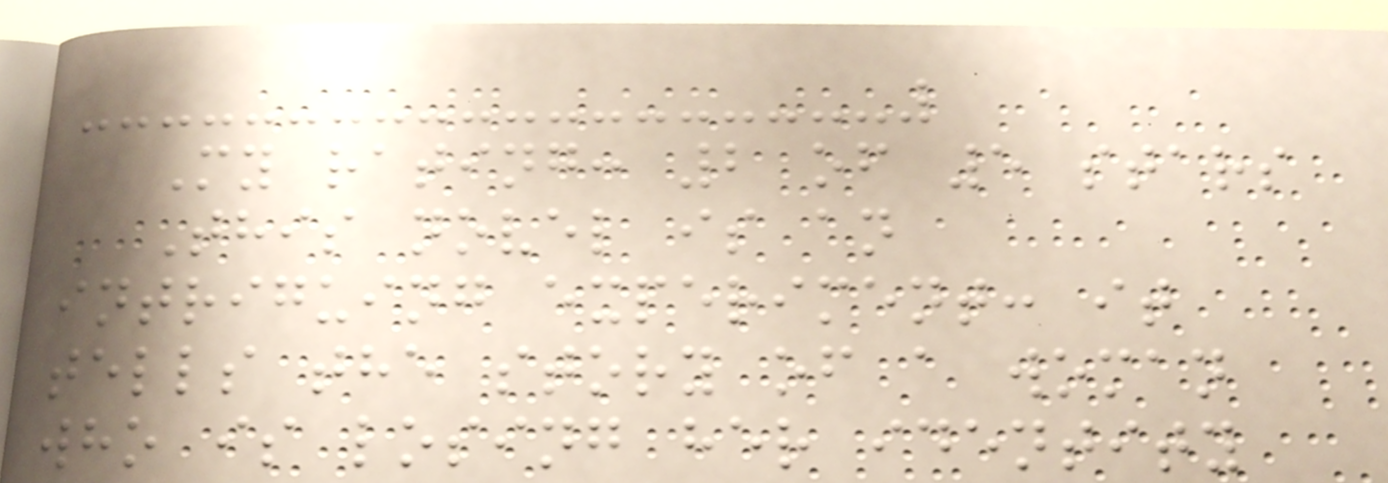My rating: 2 of 5 stars
This novel is an
intriguing experiment: it
tells the story of a woman
who is losing her identity
